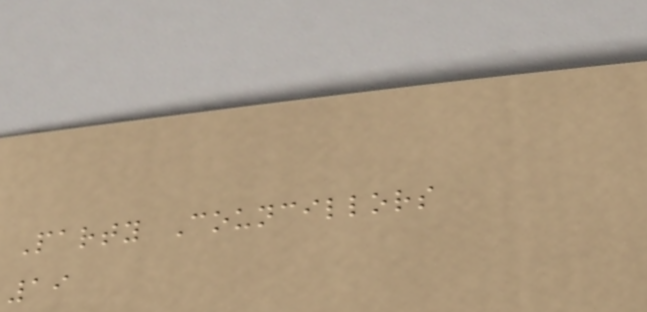Party Councillors
19
